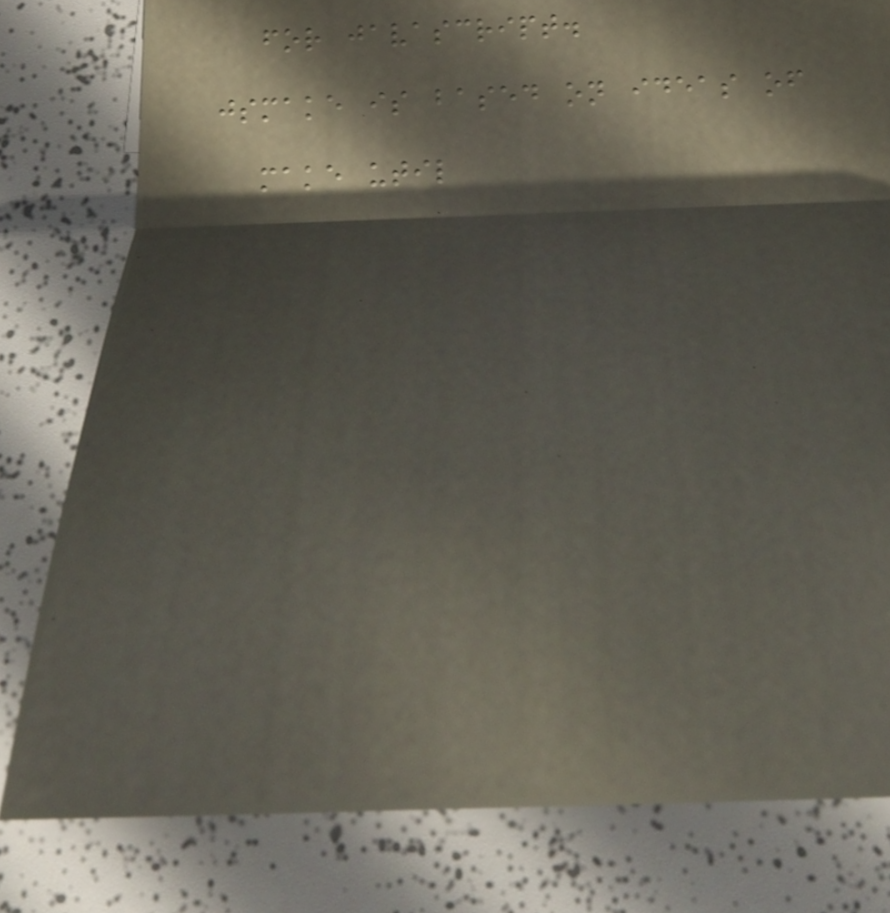for javascript.
jsmake is based on ideas of
make util
